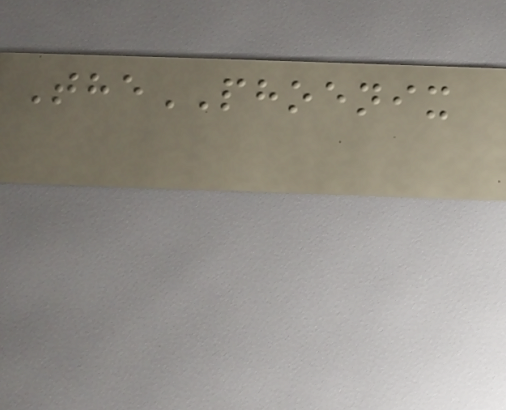ThePHOENIX
